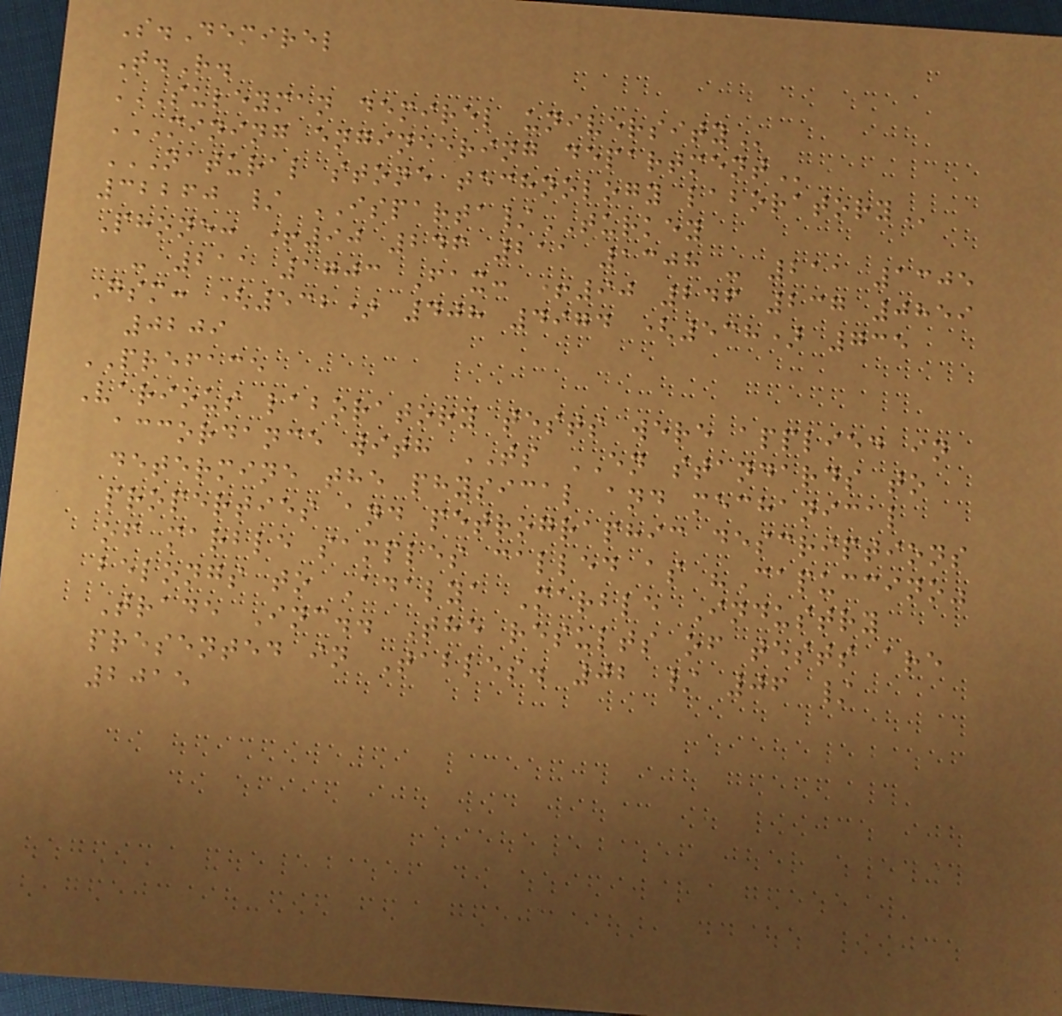S.Demirel
T.R.
SULEYMAN DEMIREL UNIVERSITY
MINING ENGINEERING DEPARTMENT
NATURAL STONE TECHNOLOGY LABORATORY
32260 / ISPARTA/TURKEY
Phone: +90 246 211 1308 - 211 1305
- 211 1703 Fax: +90 246 237 0859
Gsm: (532) 408 4974 (538) 735
0209
PREFACE
Various laboratory tests were applied in
accordance with TS EN standards to
determine the physical and mechanical
properties and petrographic descriptions
of marble samples called as "Capuccino"
belongs to Adalya Marble Industry
Trade Inc.. The results of tests are
presented in Tables. 02 / 06 /
2015
